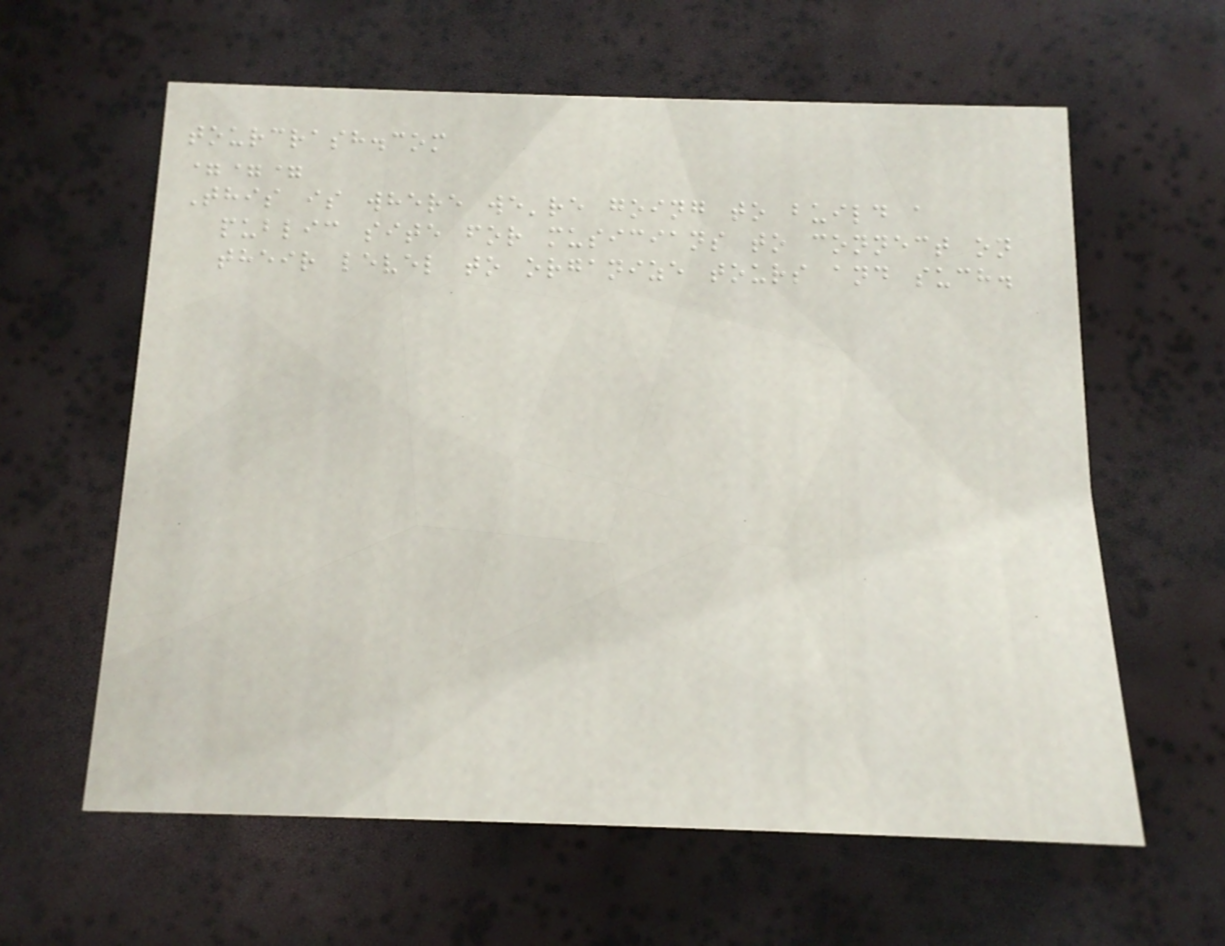tourcrash.com
===
This is where we're going to build a
public site for musicians to connect on
their level to organize tours and such.
